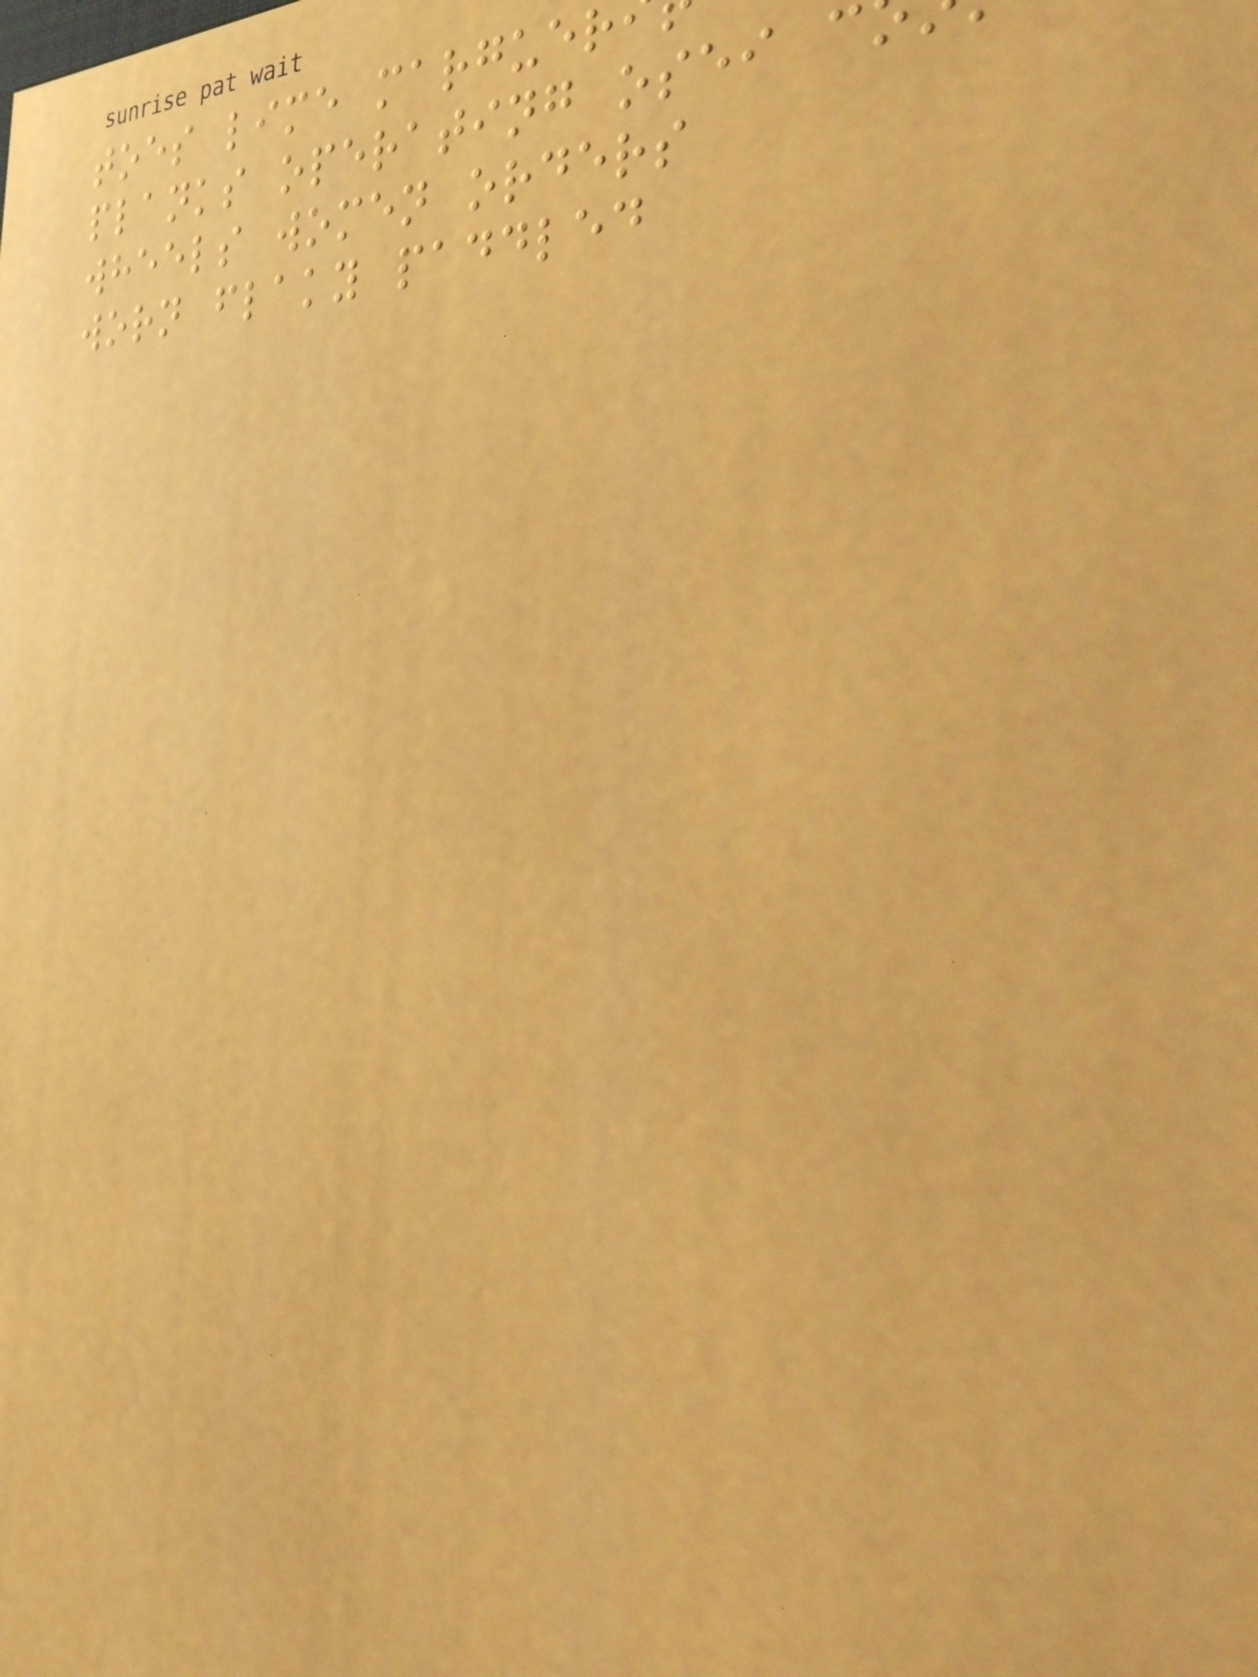toes lime marguer
planks operating osei c
wheels women orders
worn flaky paddled
